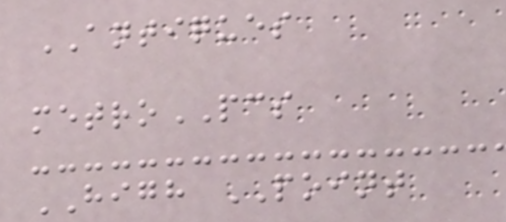ANTIQUES
metroPCS
HIGH POINT
